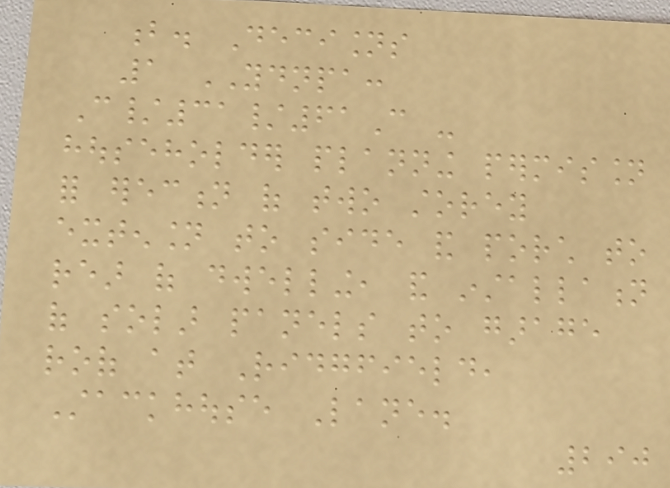b. Decisions
1 YDNPA:
C/31/61C -
householder planning permission
for erection of two storey
extension to side and porch to
rear of dwelling, and installation
of solar panels to garage
roof at Ridgfield,
Stackhouse Lane.
290
